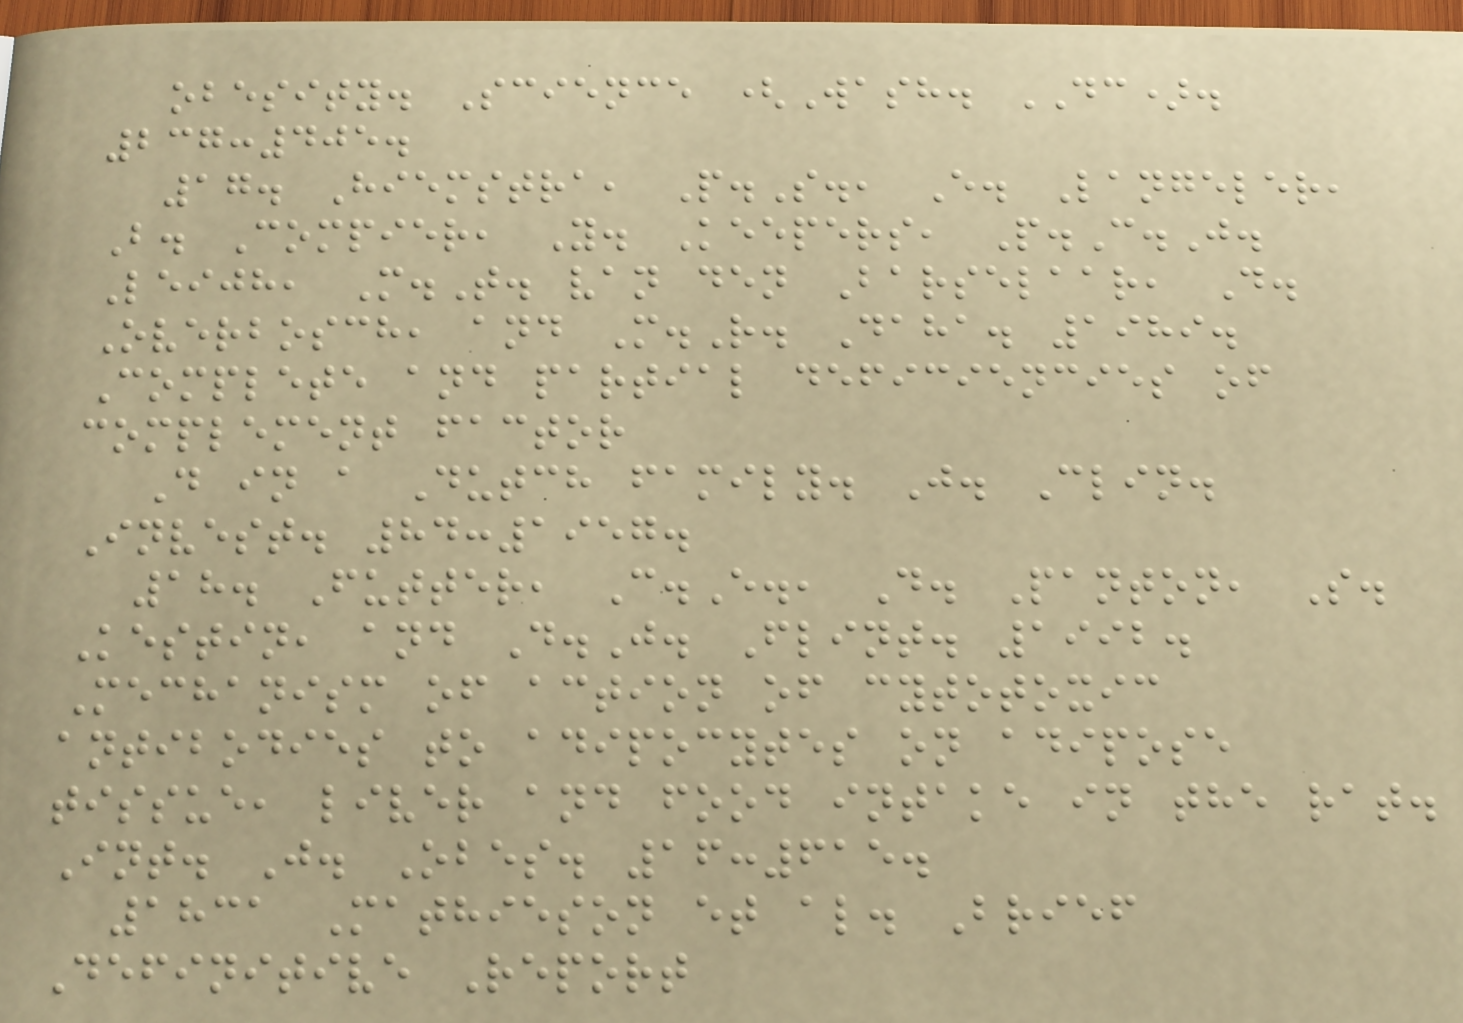obesity. Science (Wash. DC).
237:405.
17. Hiemstra, P.S., E. Langeler,
B. Compier, Y. Keepers, P.C.J.
Leijh, M.T. van den Barselaar, D.
Overbosch, and M.R. Daha. 1989.
Complete and partial deficiencies of
complement factor
D in a Dutch family. J. Clin.
Invest. 84:1957.
18. Futter, C.E., D. Panton, S.
Kestin, and D.J. Flint. 1992.
Mechanism of action of cytotoxic
antibodies to adipocytes on adipose
tissue, liver and food intake in the rat.
Int. J. Obes. 16:615.
1831 Mathieson et al. Brief
Definitive Report
